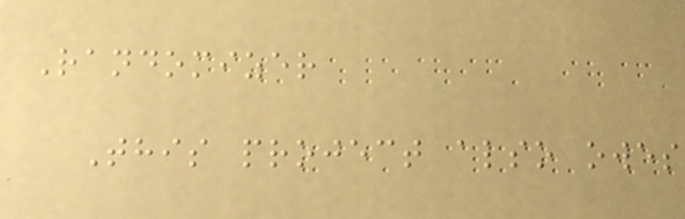Randomizer
This project also owes
